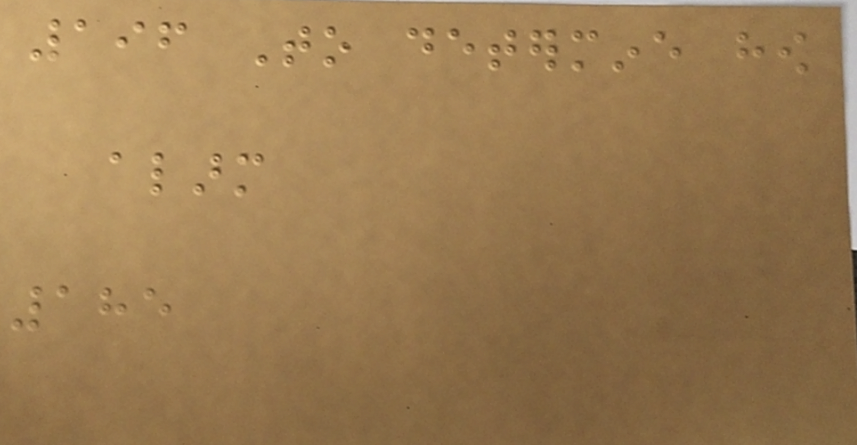196 To determine how
alarm
185
